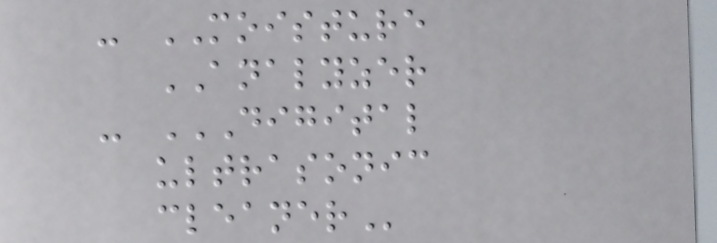- MOISTURE
ANALYZER
- DIGITAL
ULTRASONIC
CLEANER
